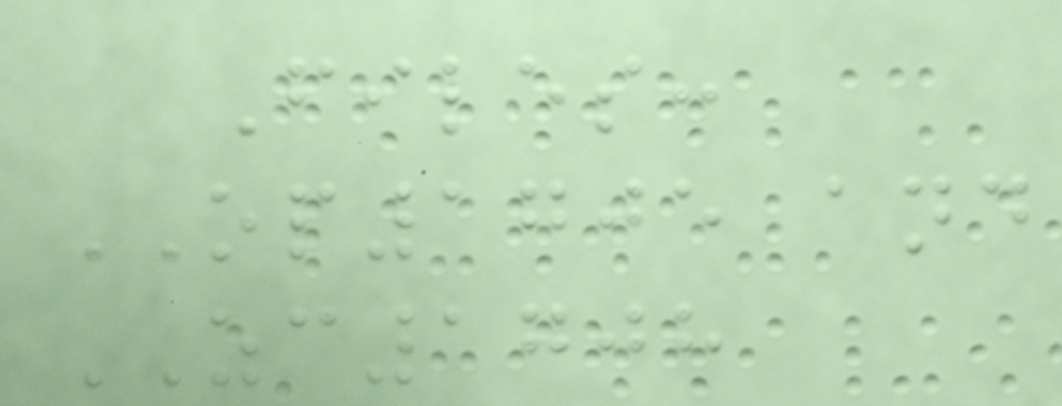Files:
OP1705 and
ZC1708
